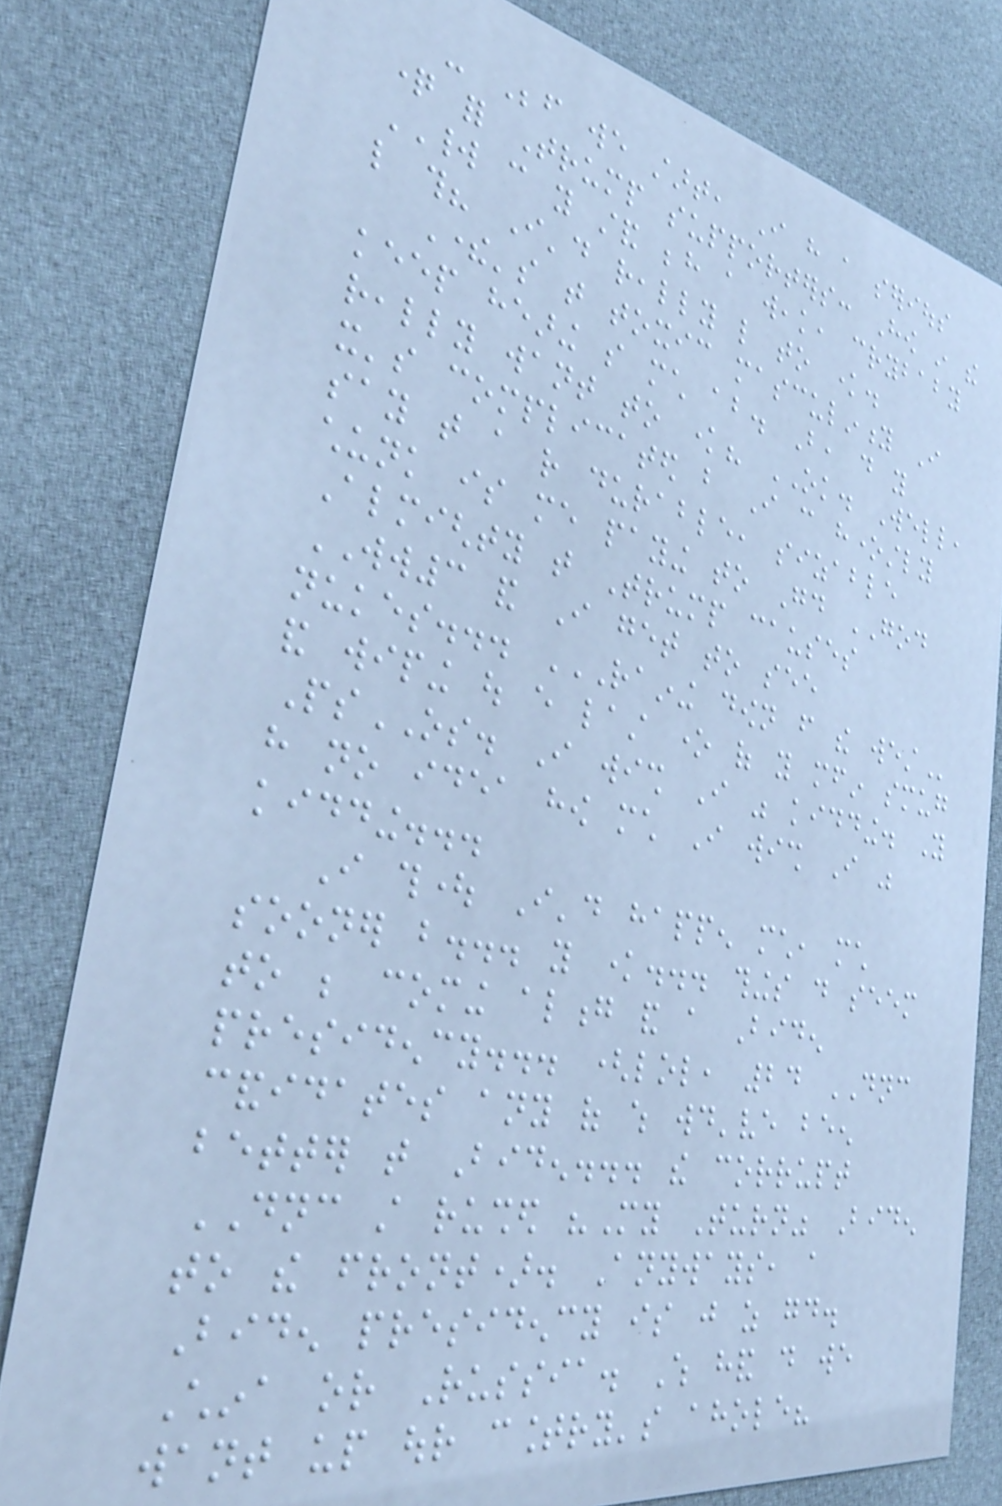- Before we start, I have a serious
question for Trump supporters: How in the
WORLD can you stand behind a weak, crybaby
like this? I'd really like to know.
There's that toxic masculinity I
keep hearing so much about. But, do you
really want to know? OK. Well,
it's complicated but I can honestly
say that a rather durable, sizable
chunk is me paying to Good GOD
Almighty that Trump causes
WW3 and I get to see
nukes... RAINING DOWN FROM THE WEST
and wiping out every last one of you mfin smug
PsOS. I wish I was kidding. You
have no idea how much I wish I was
kidding...
I thought I'd happen much, much
sooner but... you know... things do seem
to be coming along and a Biden
presidency... (lol, 24 DNC
candidates any of which would've been
better that Biden... the corrupt
DNC still rushed "My Turn" Biden
to the front). Anyways, a
Biden presidency is just as good.
China or Russia. Which hand do we
want up our country's ahole?
